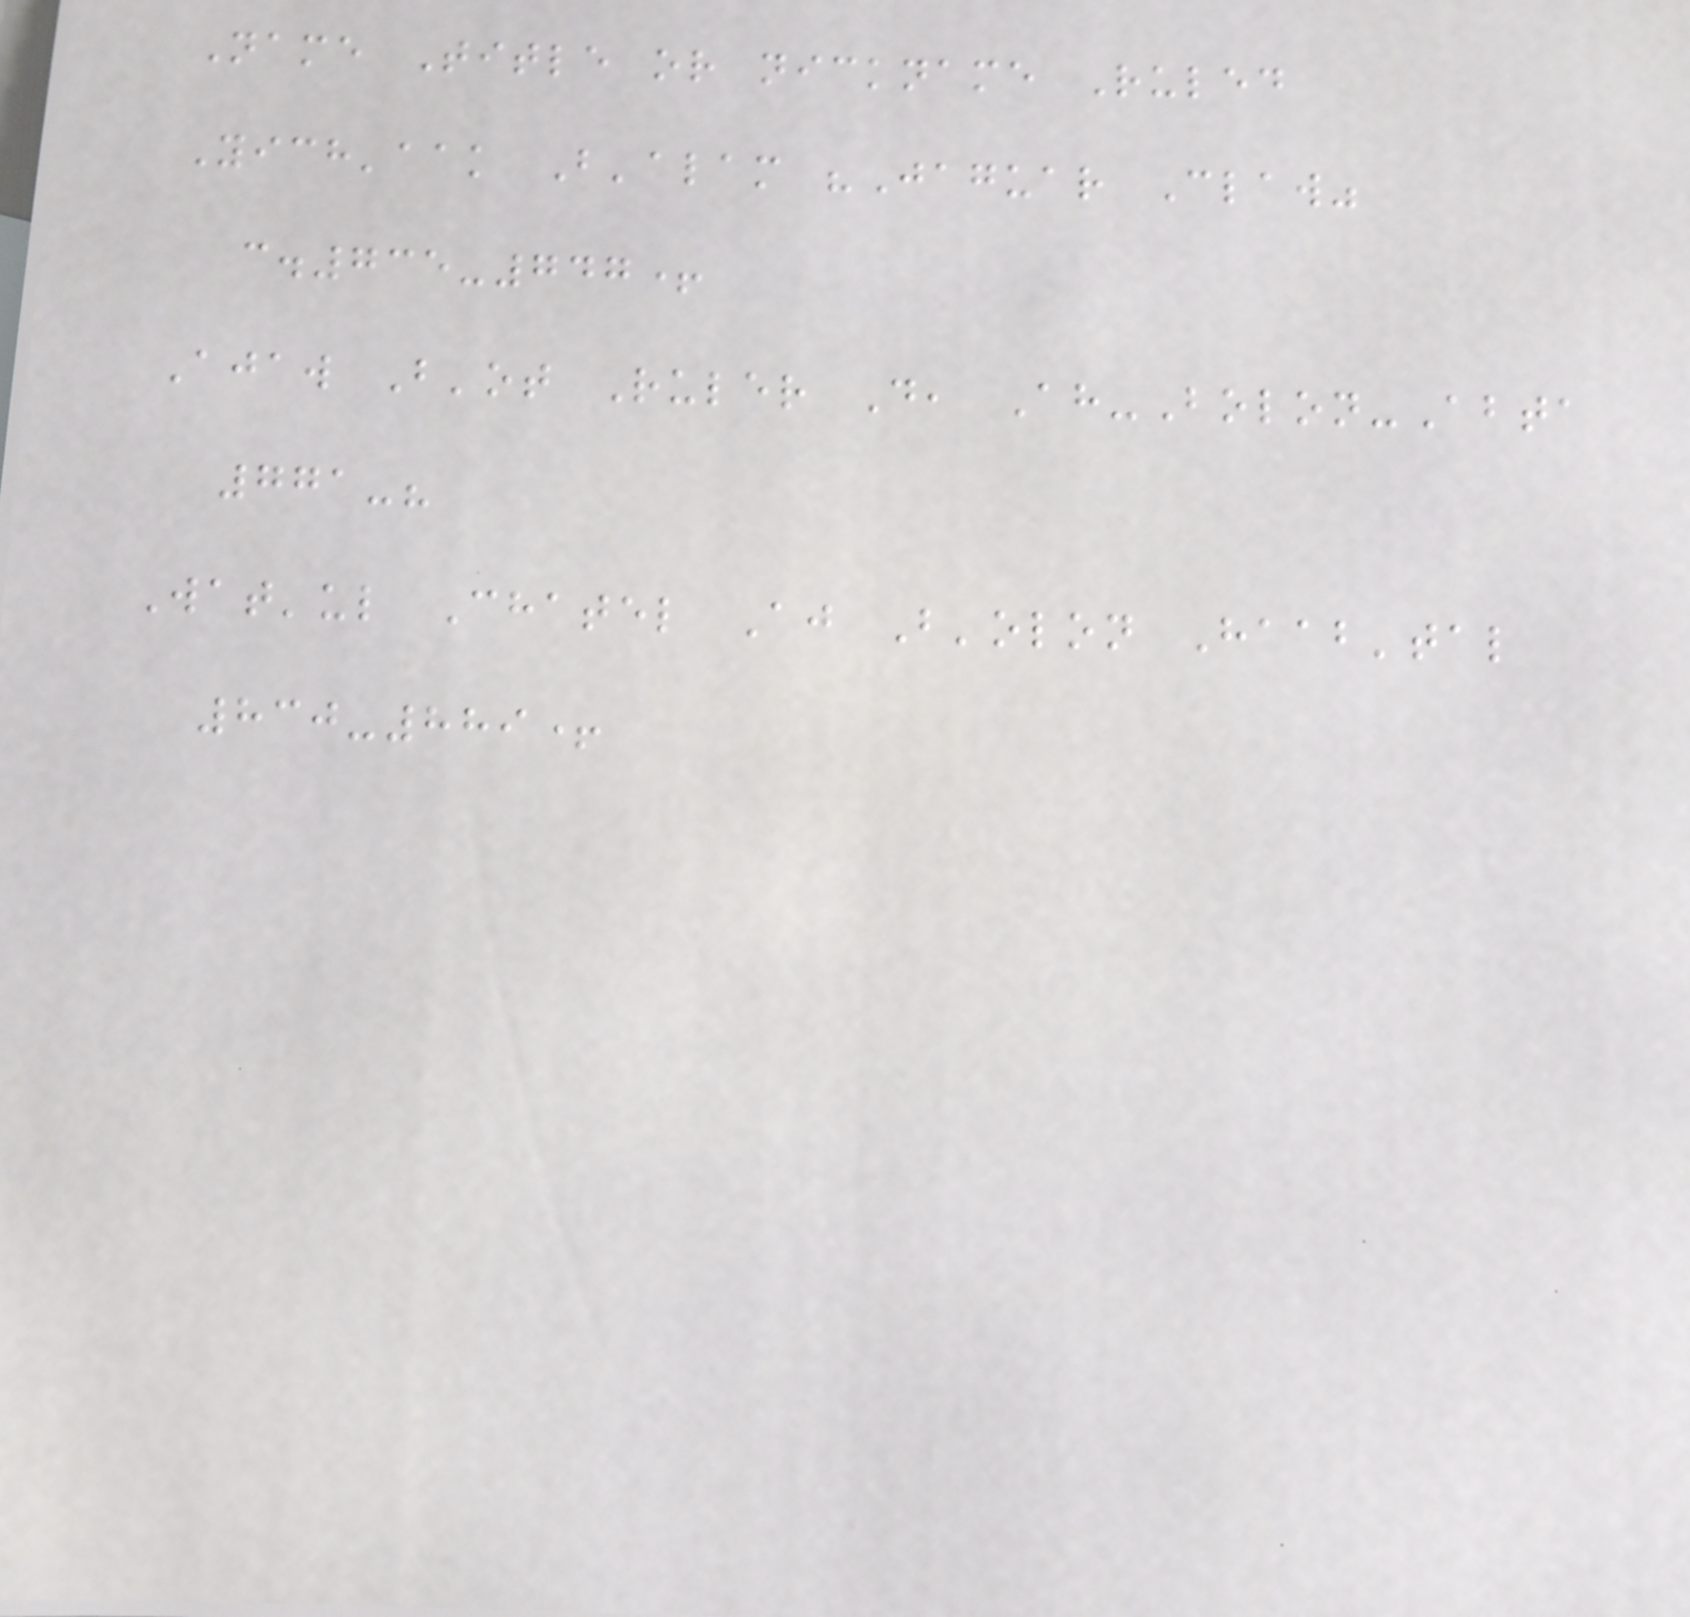Name Title or nickname Ruled
Yich'aak B'alam "Jaguar Claw"
c.735-747+
Ajaw B'ot Ruler D, Ah-Bolon-Abta
771-?
Wat'ul Chatel Aj B'olon Haab'tal
830-889+
